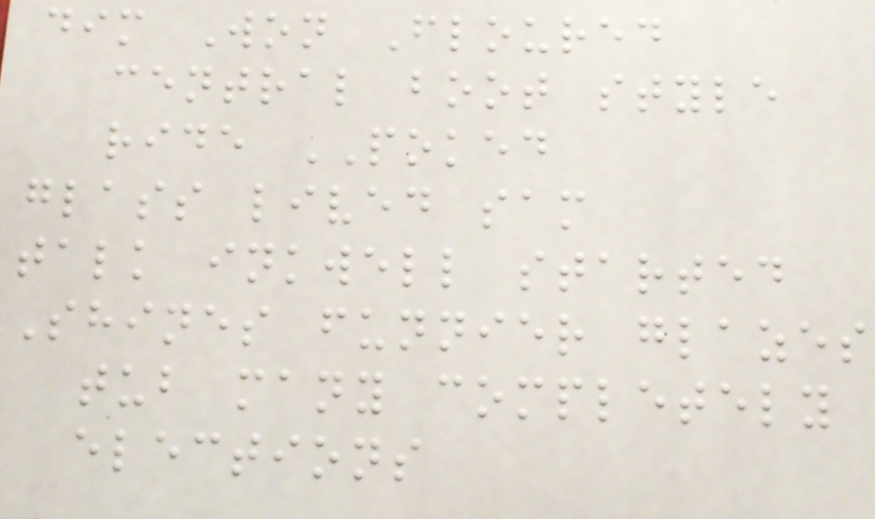dim Won Floured
central boot style
ride POKED
glass lived sam
talk inkwell started
Shines funnier glazes
tub many completely
elections
